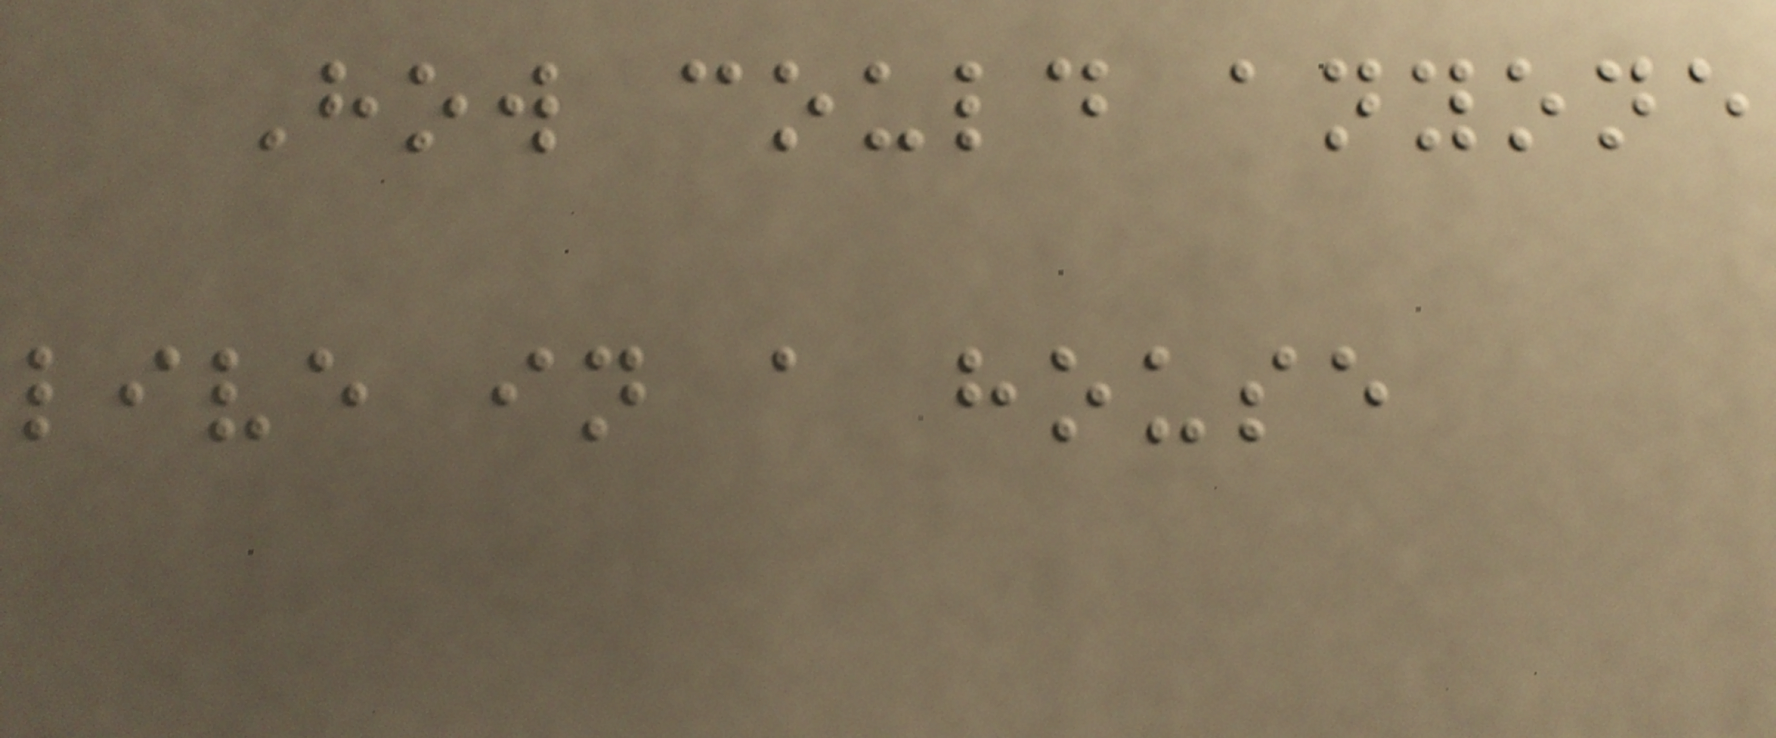How could anyone
live in a house
